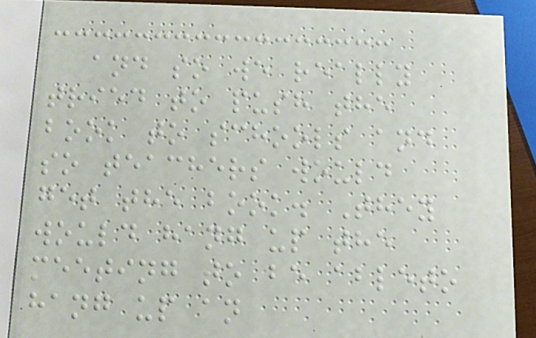and so we really
tried to push the
book to schools and
so teachers would
get the book. They
would hang up the
meeting to be ableto
hang up an
